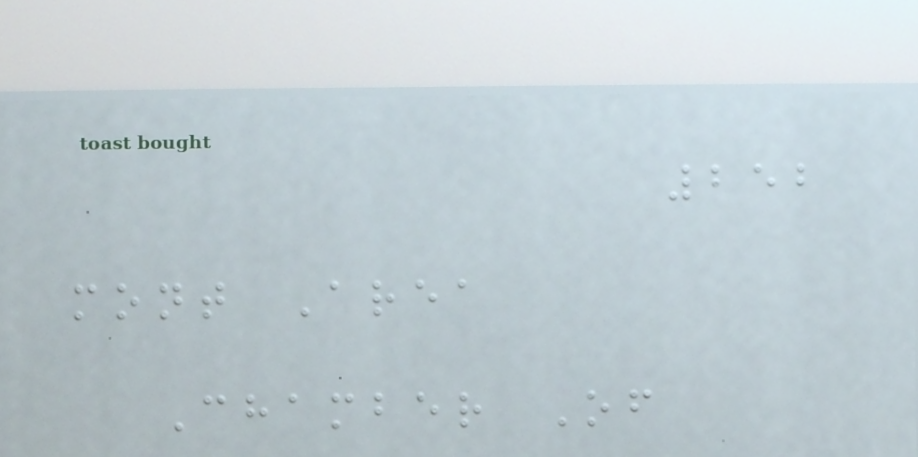252
mont Area
Chamber Of
